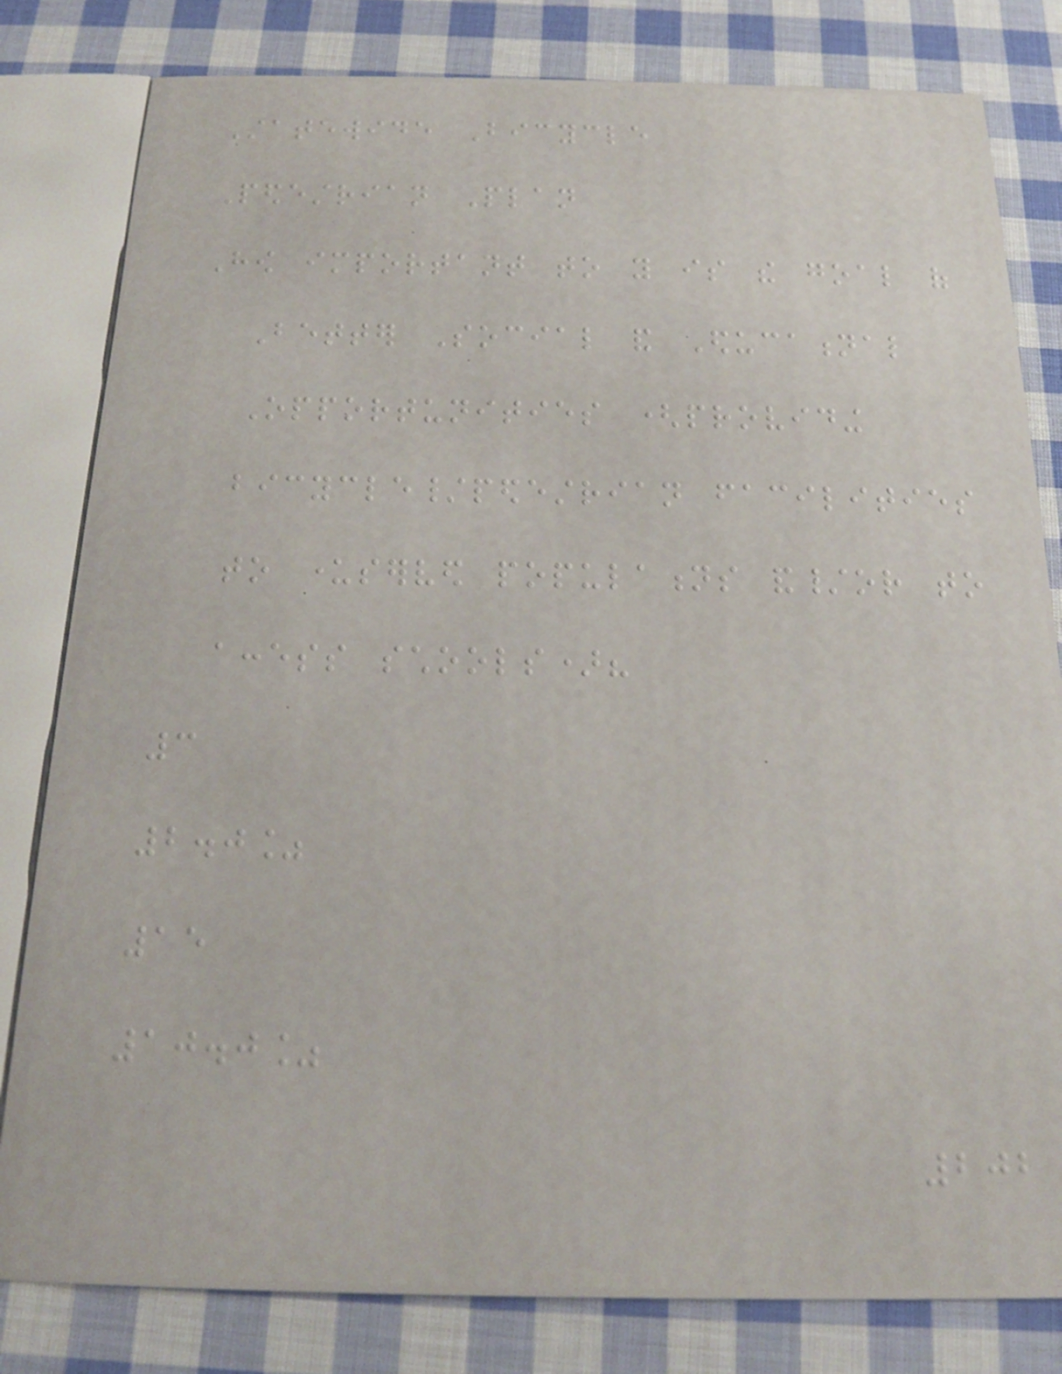Statewide Bicycle
Pedestrian Plan
How important to you is the goal of
Better Social and Educational
Opportunities (providing
bicycle/pedestrian facilities
to underserved populations and/or to
access schools)?
3
2.0%
15
10.0%
202
